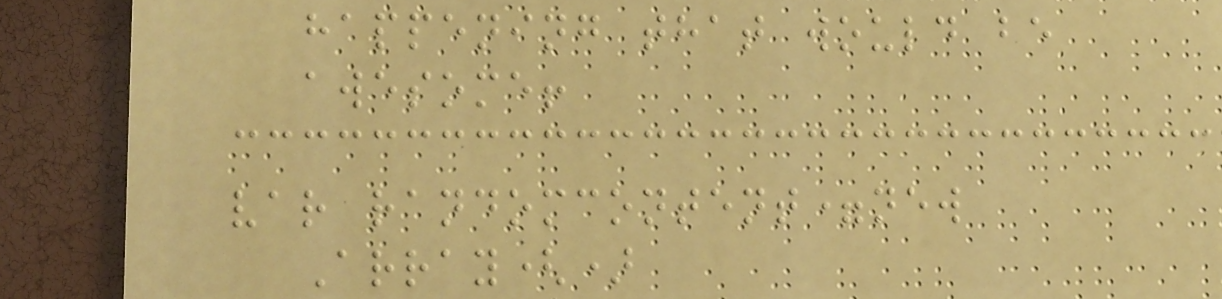happening that would be
awesome!
var randomcontent=new
Array()
